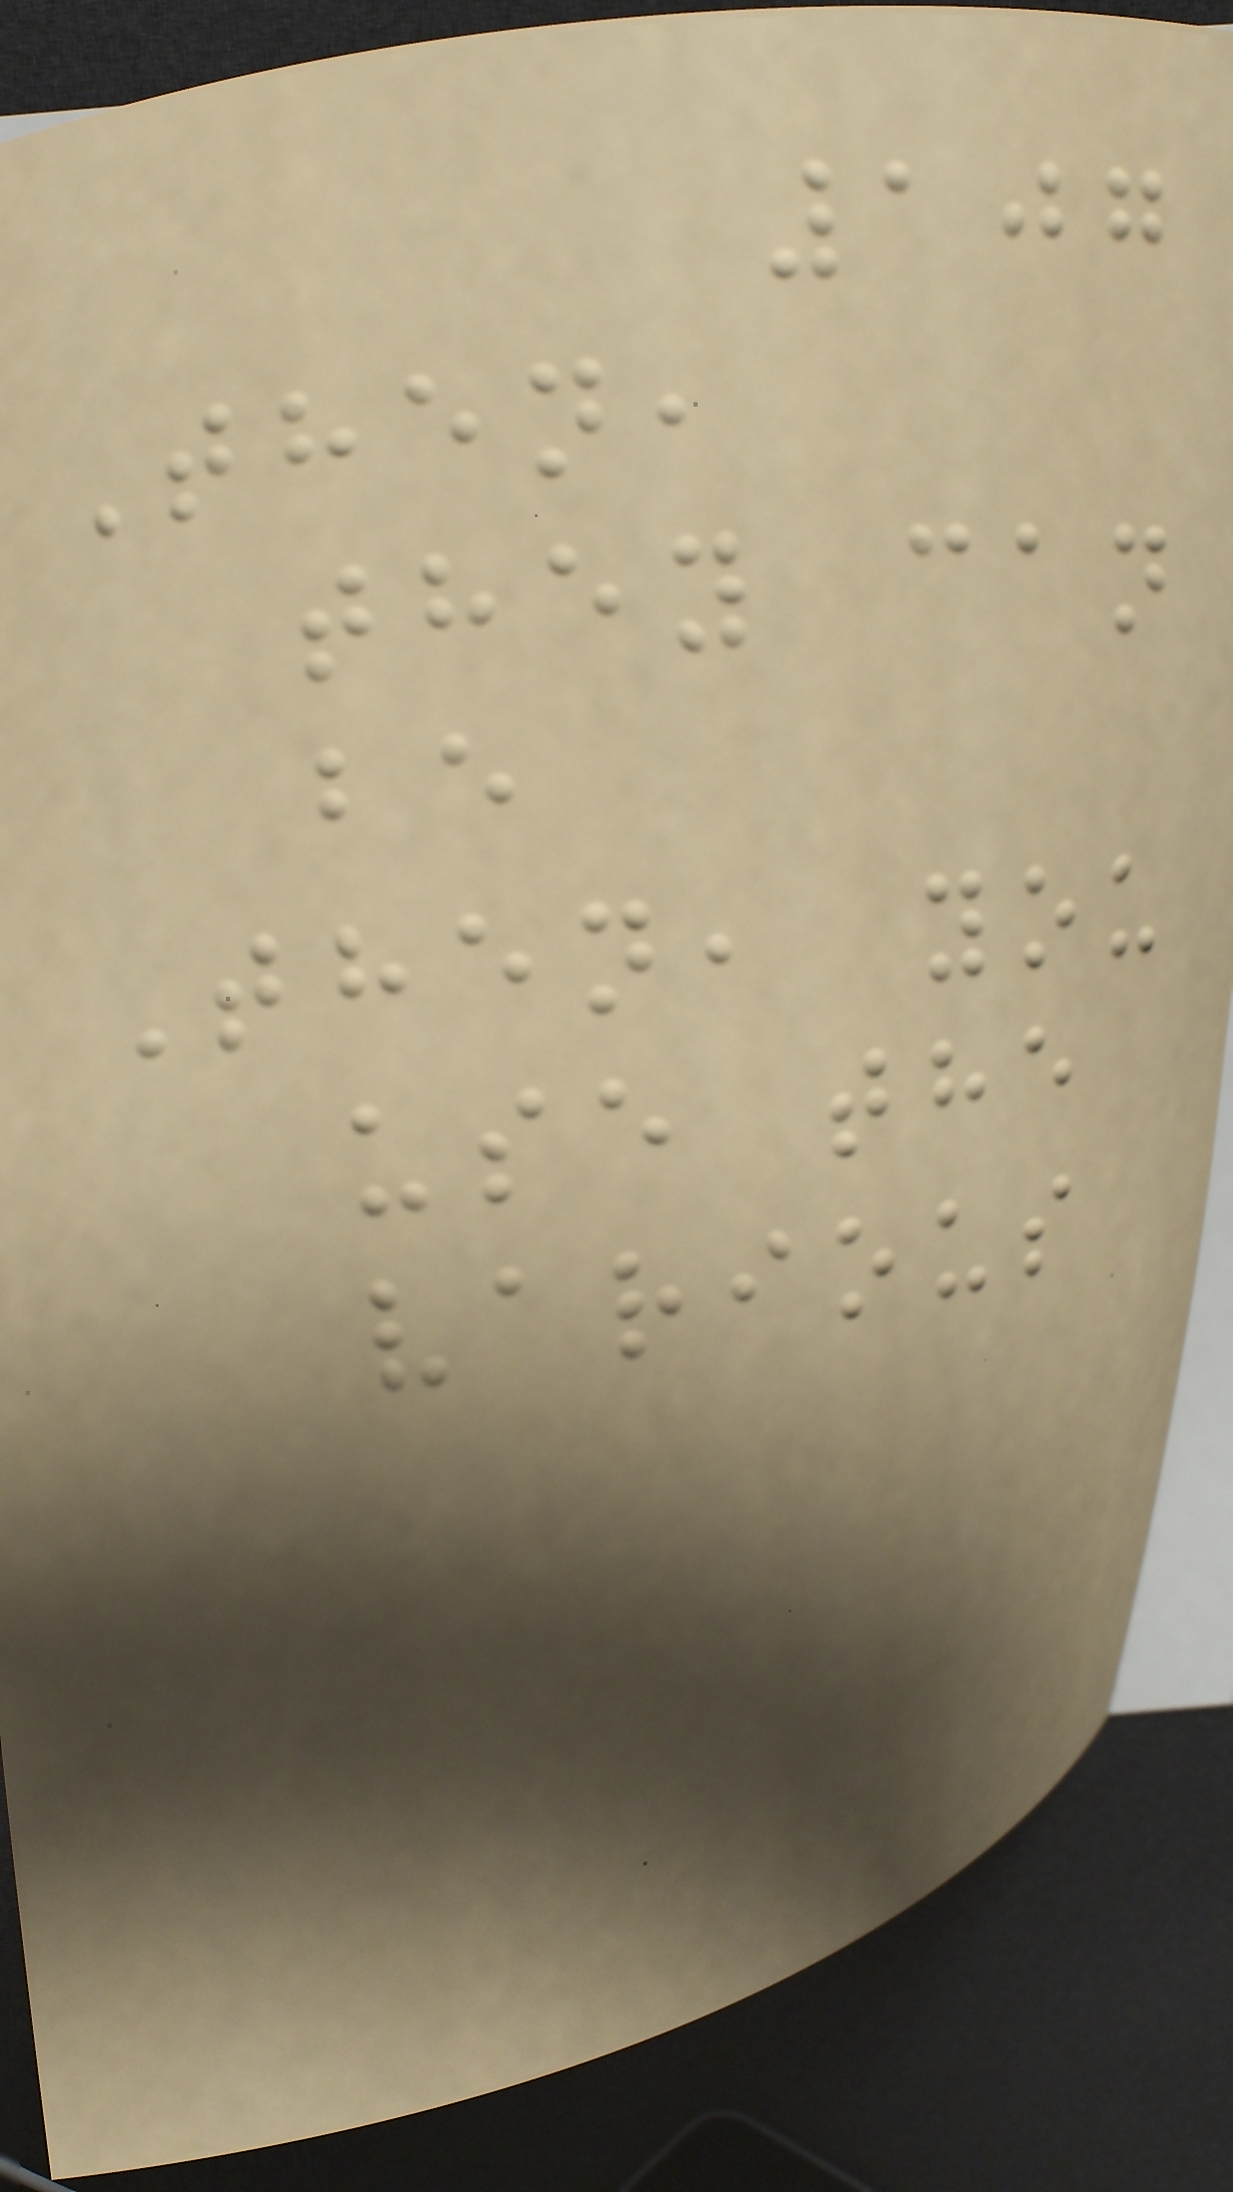107
Then,
they can
be
Then, you
use the
various
